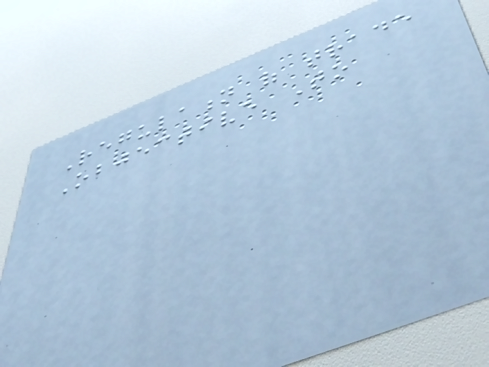Regulation of trade
Objective To
